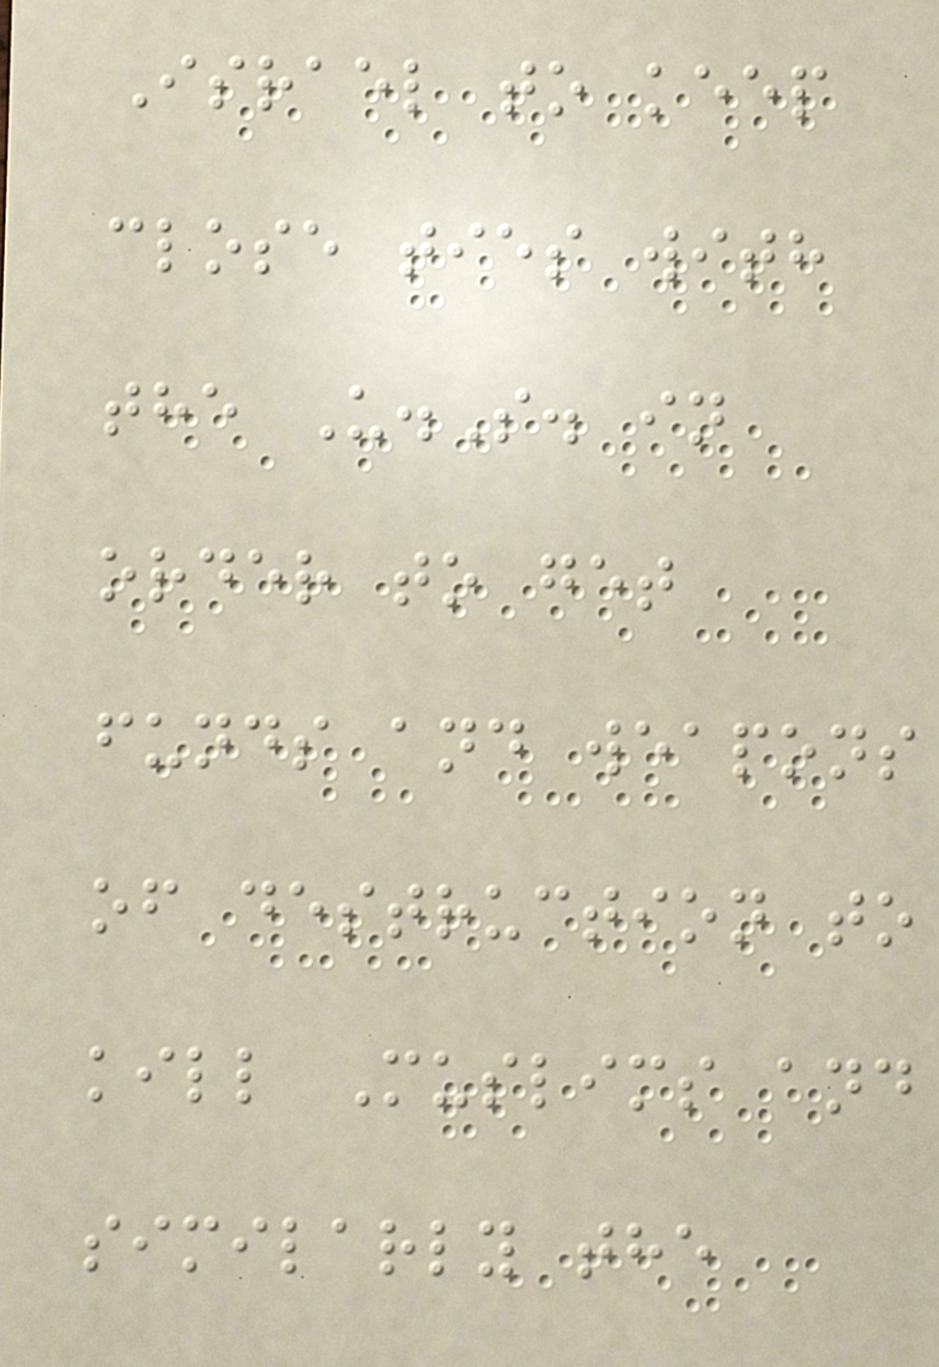Israel to keep
close ties with
the U.S. in
order to get
funds and weapons
of destruction to
kill Muslims and
similarly the
